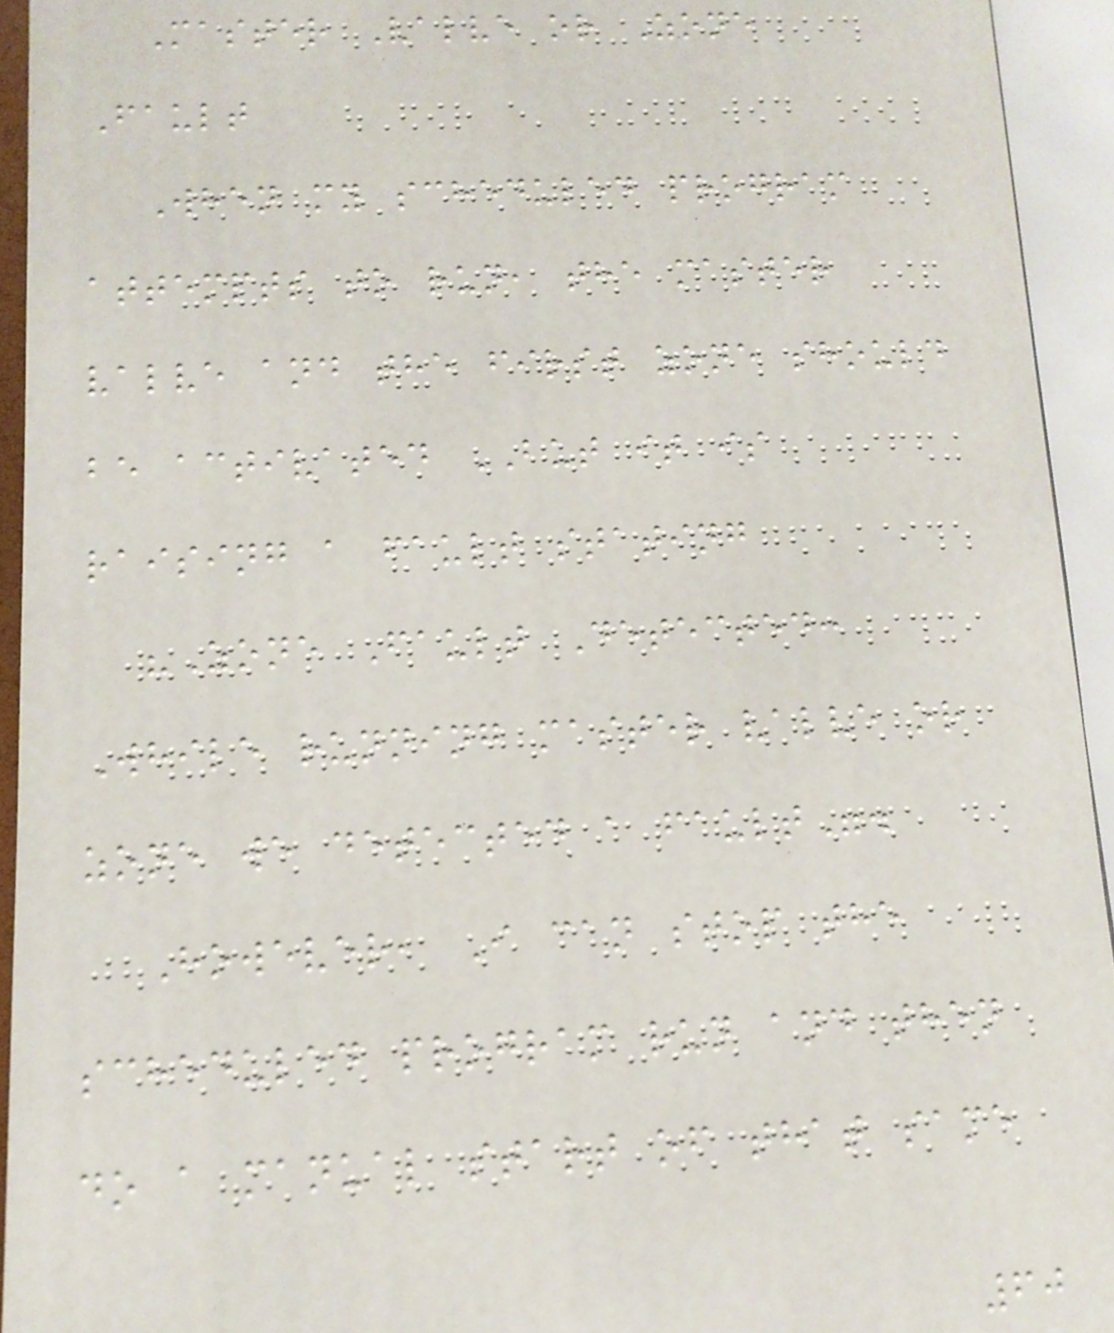Master Valve or Zone
Fault
When my scheduled program
attempts to run, the master
valve and the first zone should
be activated BUT it is
raising a fault stating
"Zone Fault Detected:
While running master valve or
zone we detected a fault".
However, I can stop the
scheduled program run and then
do a manual start of that same
60
